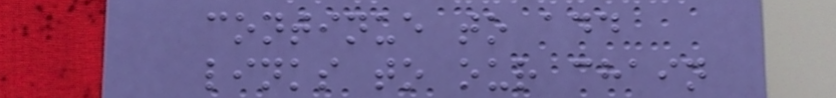continue to add
links to our chain
